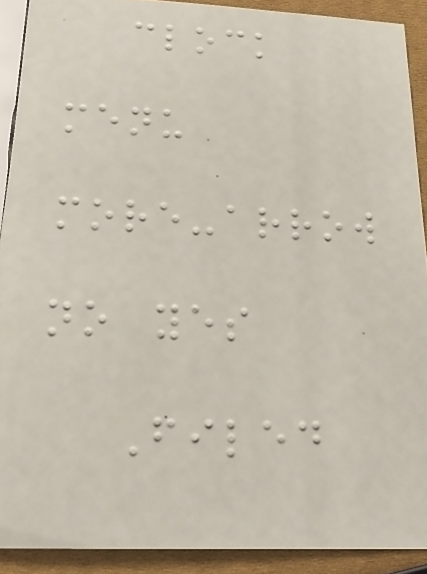clock
menu
more-arrow
no yes
Filed
